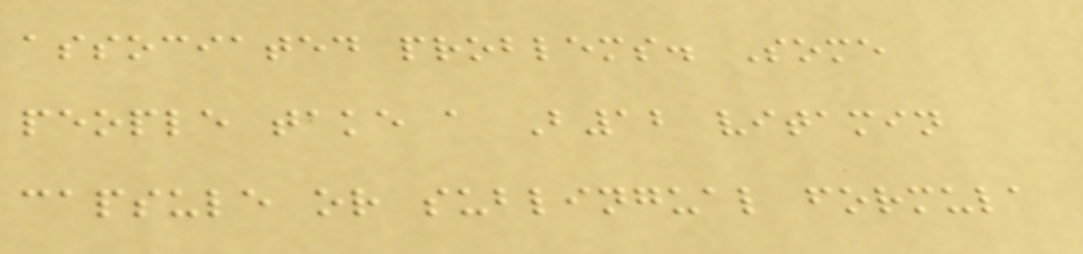associated problems. Some
people take a B12 vitamin
capsule or sublingual formula
